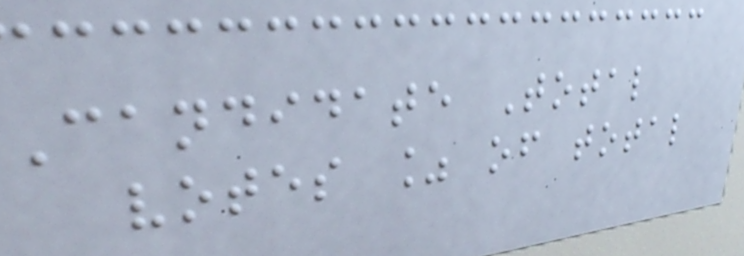Candidate Total
votes % of total
